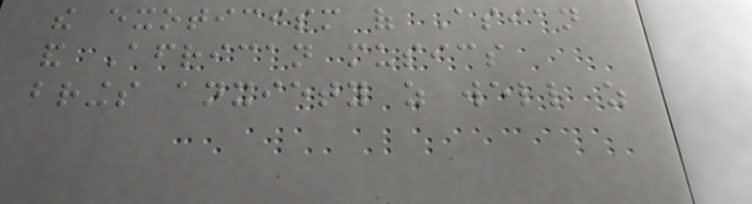the exoticism of Asian
and African musics
brings anxiety as well as
